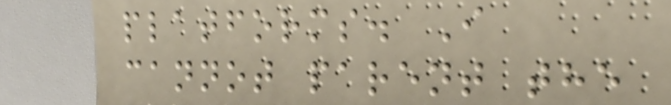platforms. I
cannot parent the
